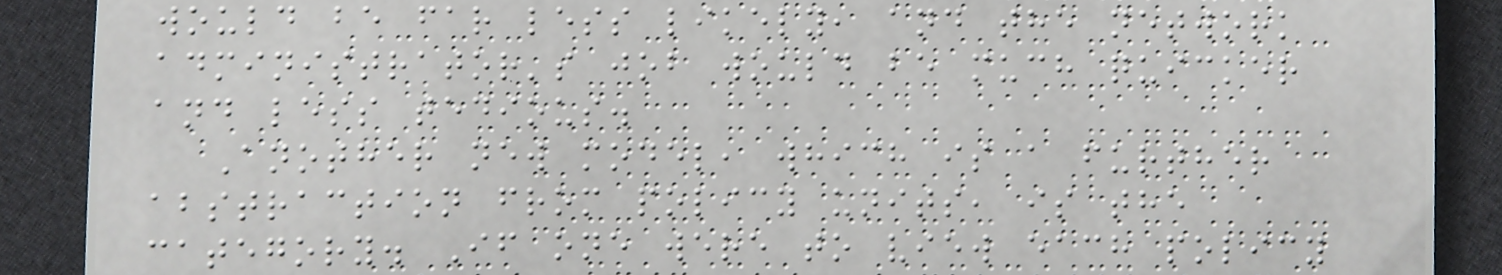would be far less likely, and the network
administrator's job would be much quicker
and less tedious.
Another new model, which is a further
abstraction from policy units, is the
category. If one were to view each policy
